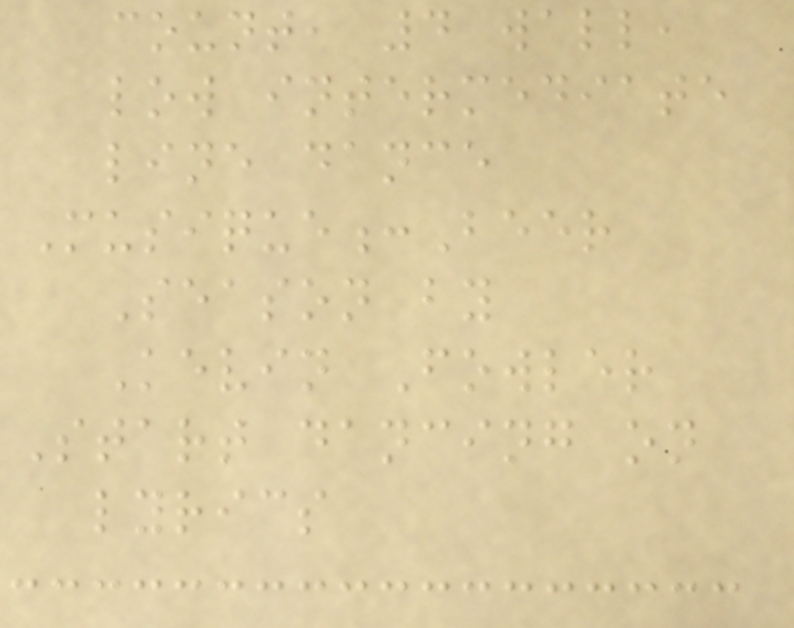count, 4 wall,
low intermediate
line dance
Musique:Beer
Season by
Kevin Fowler
Start dancing on
lyrics
